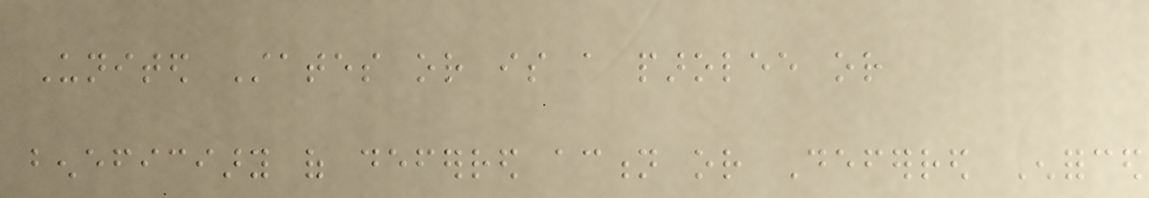United States or is a parolee or
beneficiary of deferred action or Deferred Enforced
